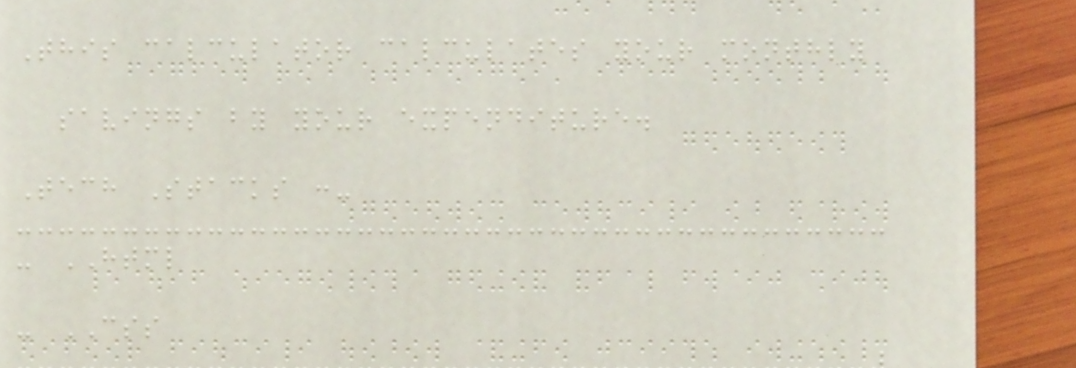This calculator calculates your monthly
savings by your expenditure.
Tech Stacks :-
- HTML
- CSS
